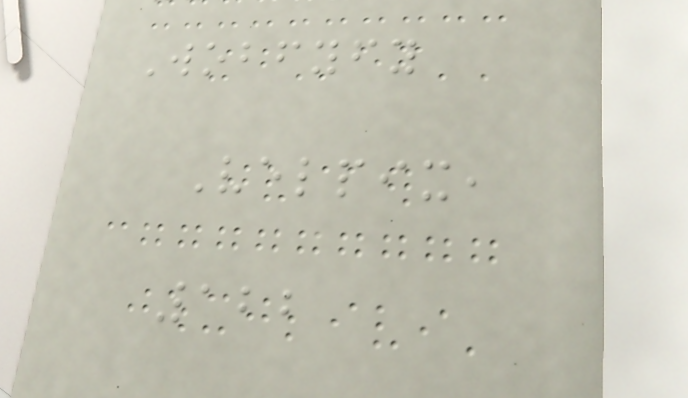Wobfyfy
Velpix,
122
